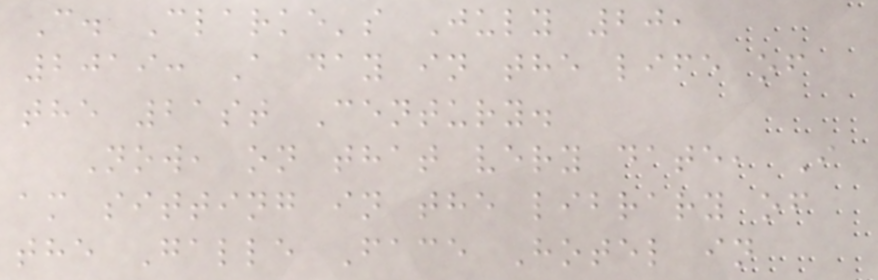C. Clarke's July 20,
2019: A day in the life of
the 21st Century.
Now, on that very date, I
am sitting in the library of
the Galle Face Hotel in
